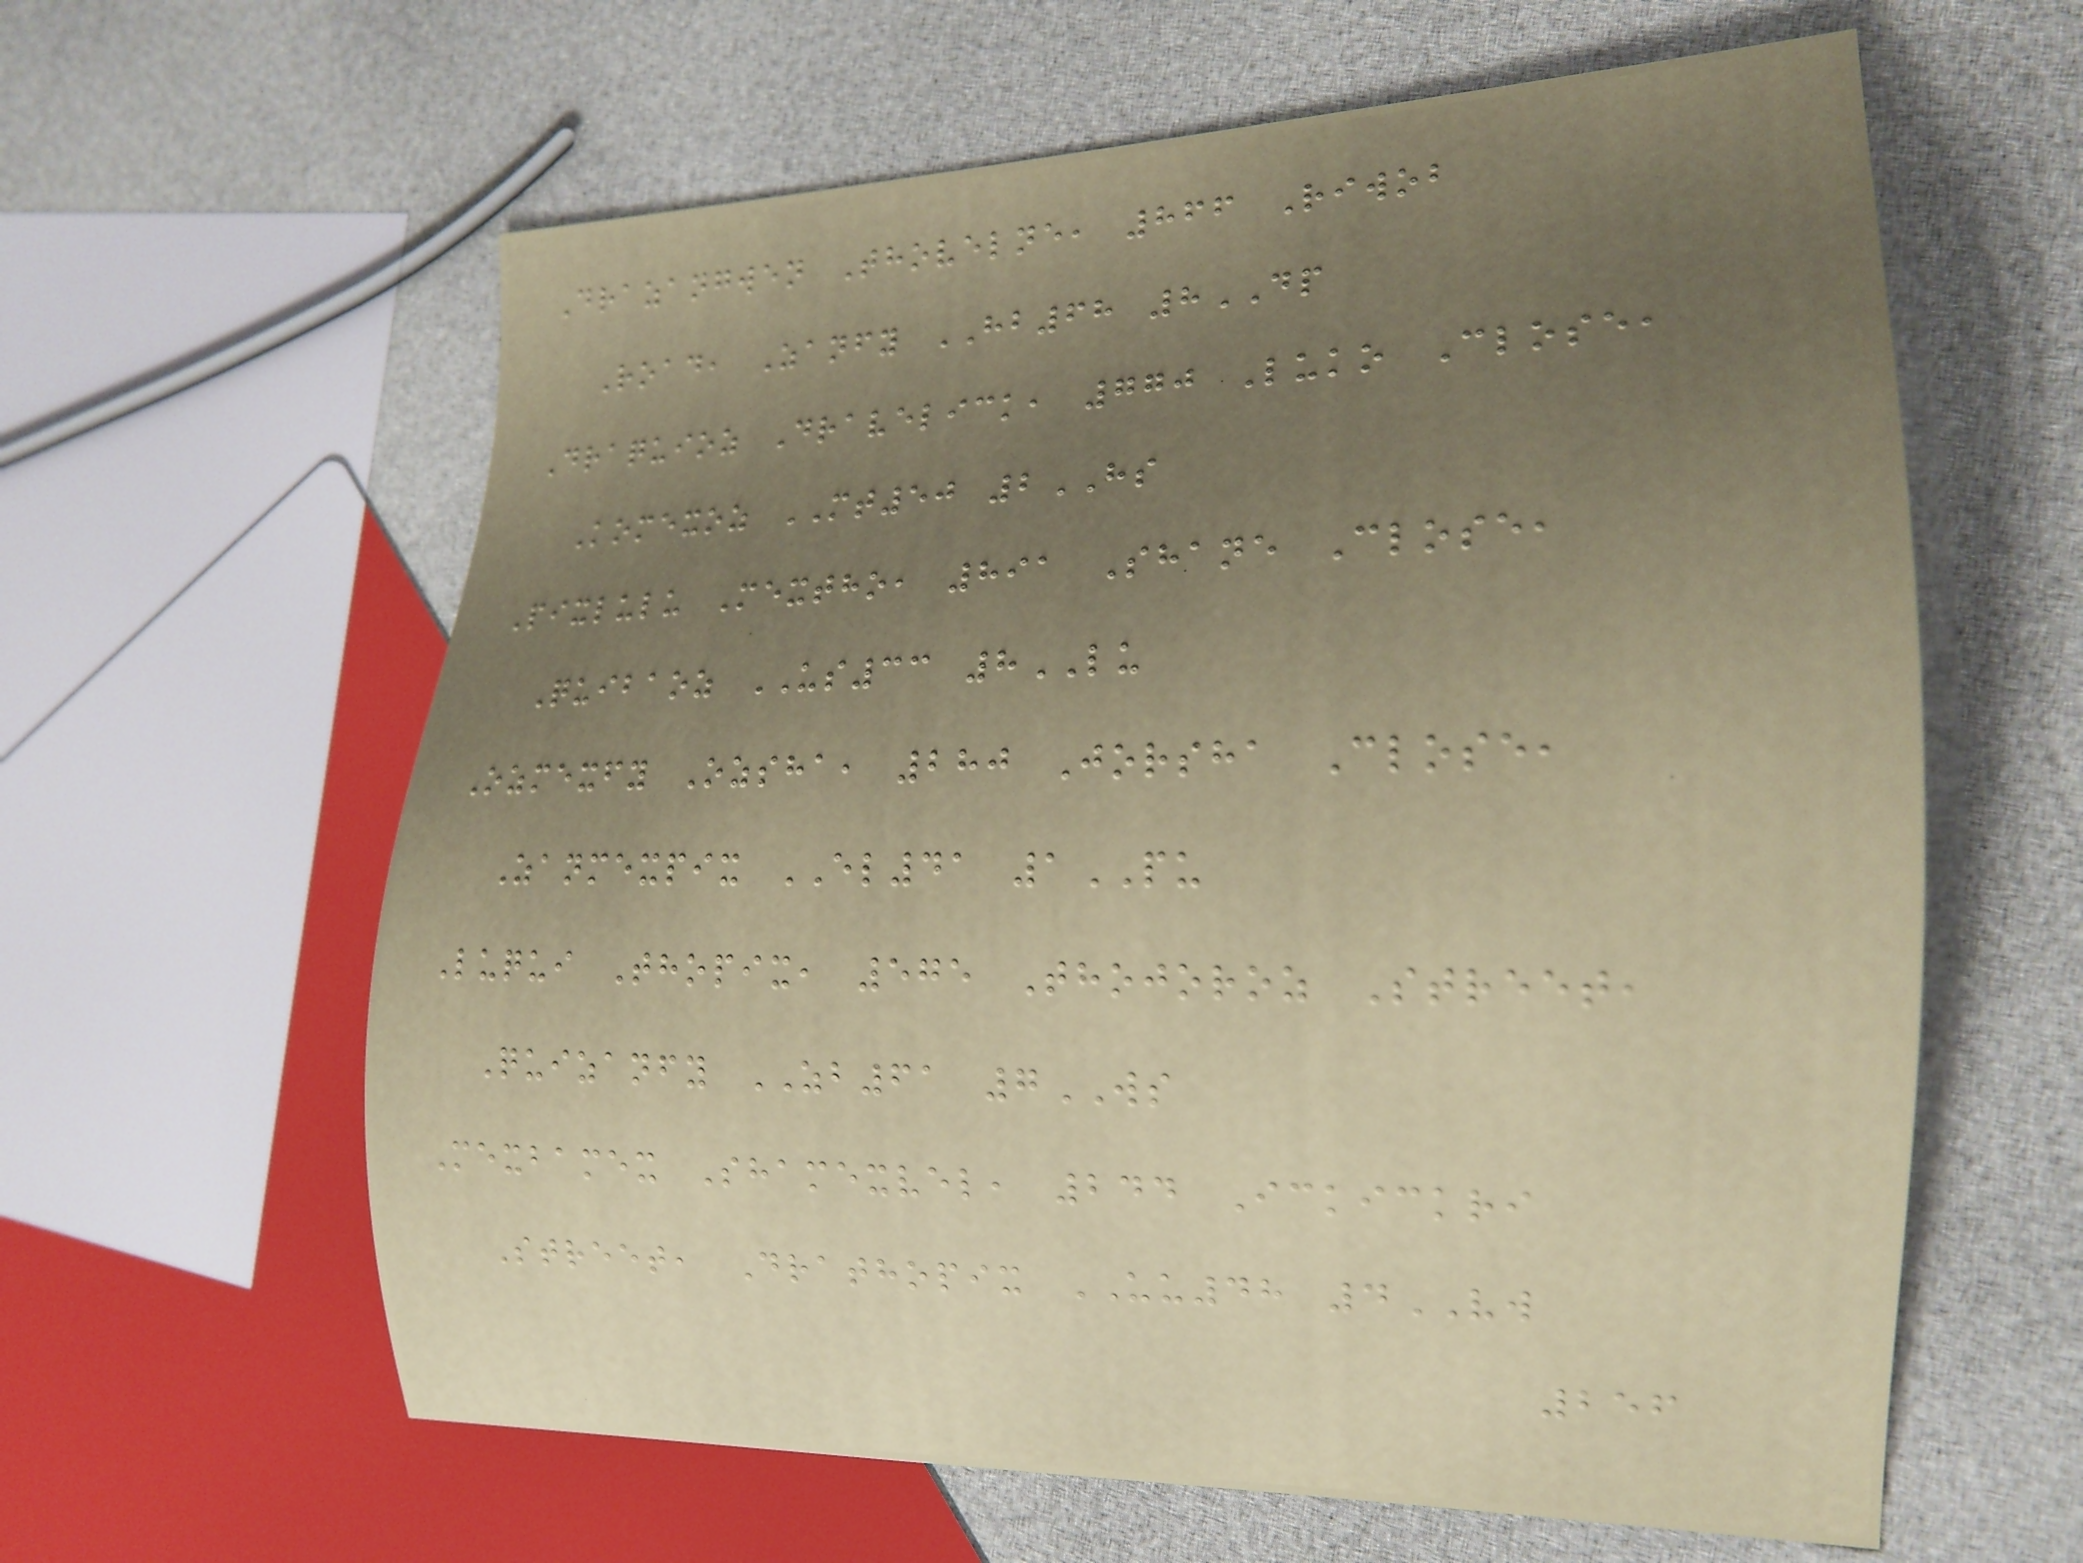Drazangwen Thovelne, 866 Riwob
Road, Zanfy HB68 8DP
Draquioz Dravelick, 770 Luko Close,
Komexoz MT50 2HS
Pixlulu Mextho, 891 Shane Close,
Quibaoz US33 8LU
Ozmexfy Ozsha, 280 Jorsha Close,
Zanmexpix EL41 1PU
Luqui Thopix, 575 Thojoroz Street,
Quizanfy ZB61 7WS
Mexbamex Shamexvel, 244 Ickickri
Street, Drathopix UU48 4VW
256
